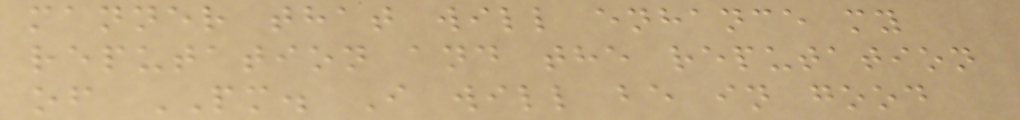manner that will enhance my
reputation and the reputation
of PM. I will be in good
